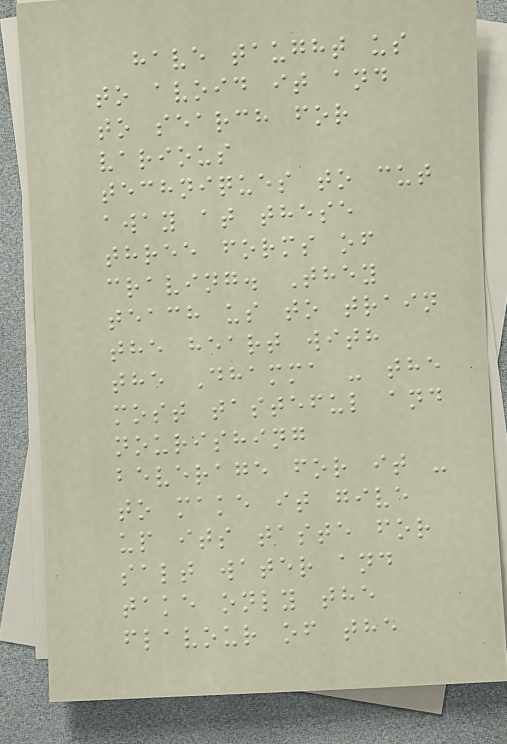have taught us
to avoid it and
to search for
various
techniques to cut
away at these
three forms of
craving. They
teach us to train
the heart with
the Dhamma - the
most tasteful and
nourishing
beverage for it -
to make it give
up its taste for
salt water and
take only the
flavour of the
